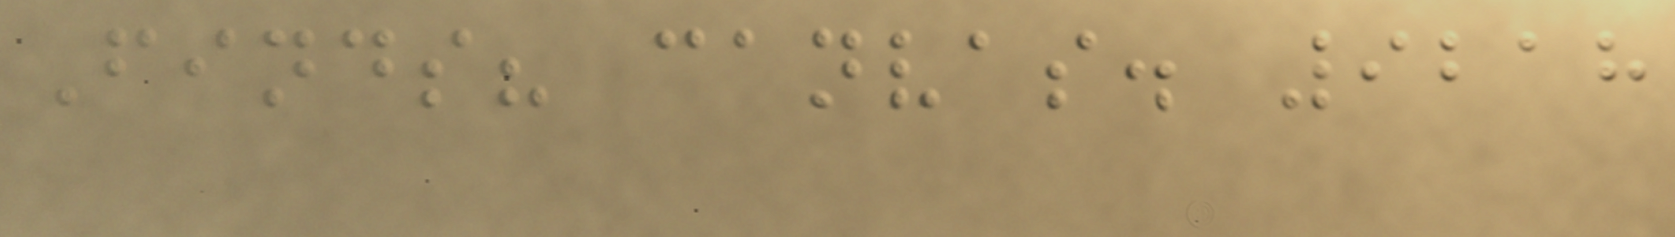Finds? canvas. 9218
